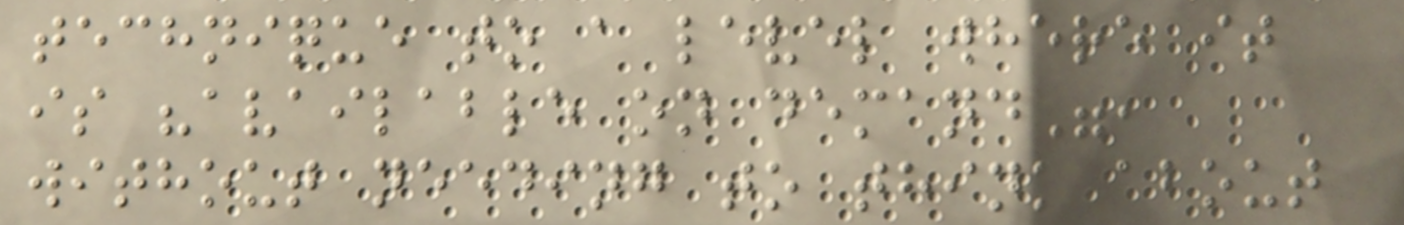technique to a level where it
is "available on demand",
without needing to think about
